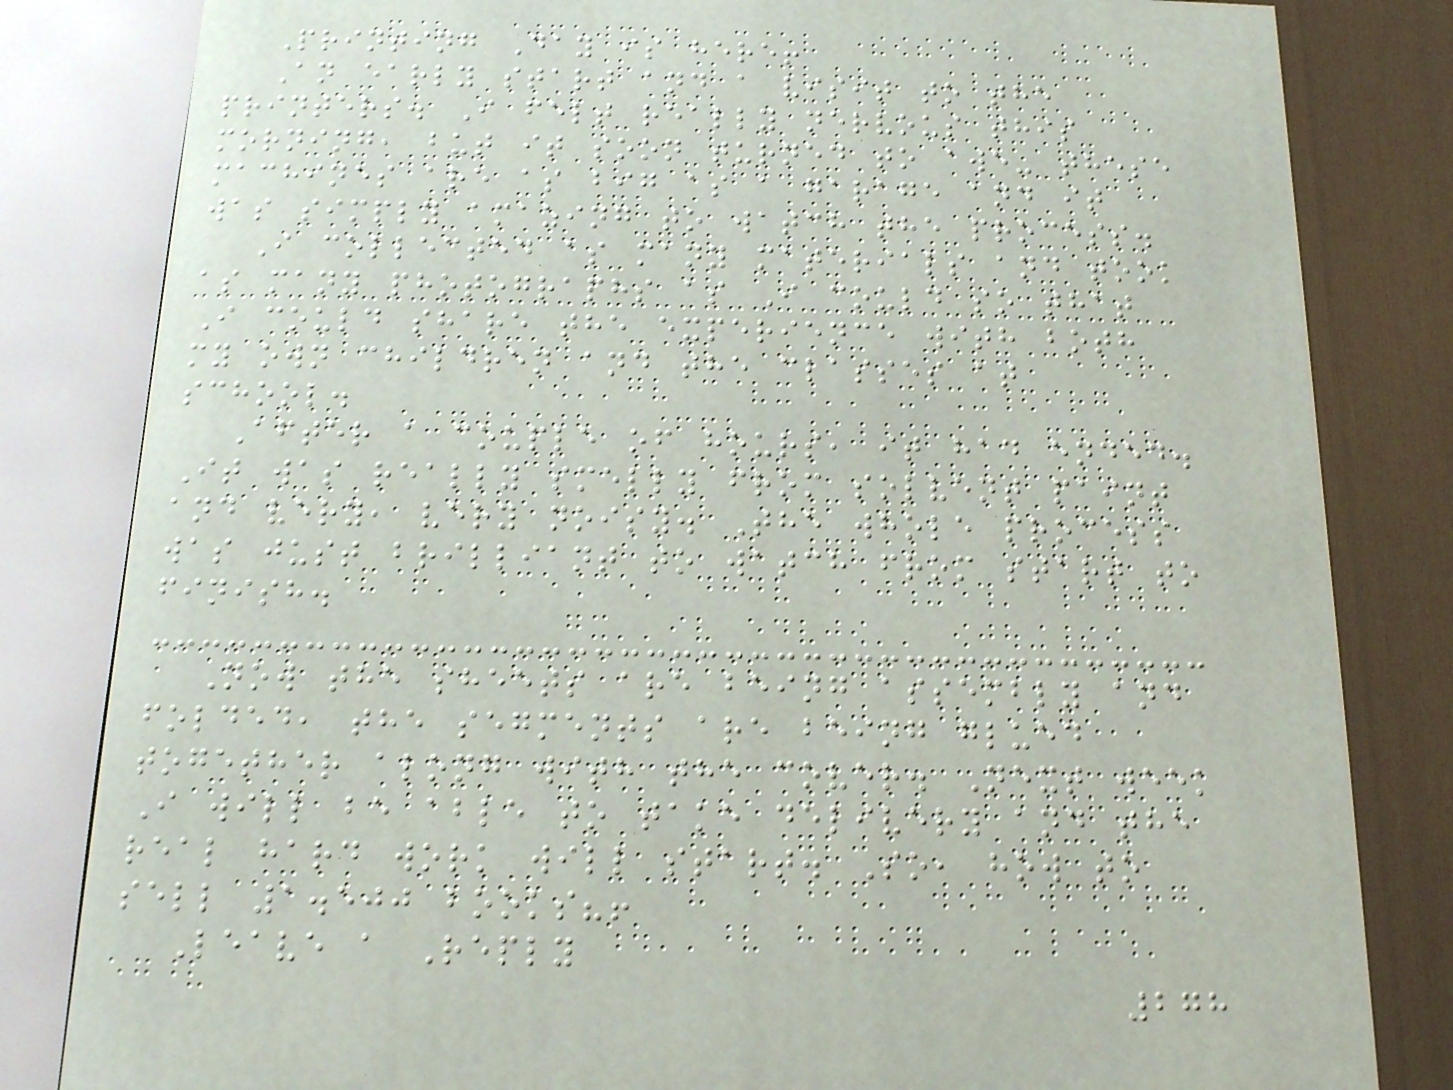Printing Day is here!
An early start and a visit to the
printers. I felt really nervous this
morning, but it soon turned to awe- these
machines are as big as a garage and it
was simply amazing to watch the process.
I collected as many materials and took
as many photographs as I could so that
I could share the experience with both
my own children and the classes at
school.
After a couple of hours, it had ended.
It was really smelly from solvent paint
and very, very noisy. The whole process
was just brilliant to watch from start to
finish.
Now the sheets are being assembly and
folded, the segments are being glued
together along with the cover. Next week
I will be able to take delivery and the
real hard work will start. So, how to
sell 1.500 books?!
Leave a Reply
278
